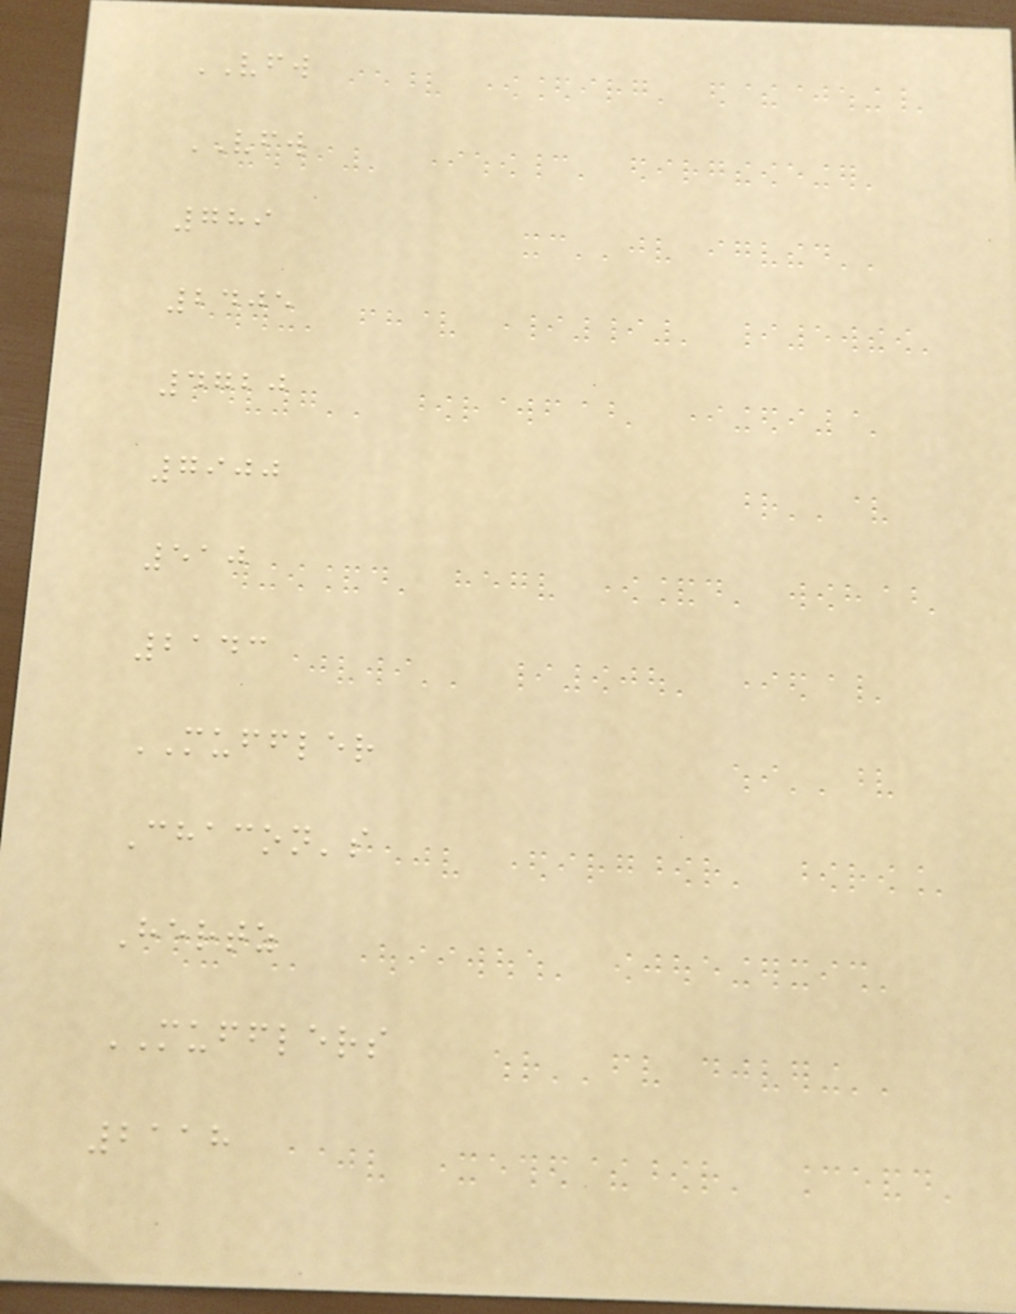VFW
VFW
789
2405
4720
7900
510
2143
MUFFLER
Chacon's
Hertz
MUFFLERS
2118
